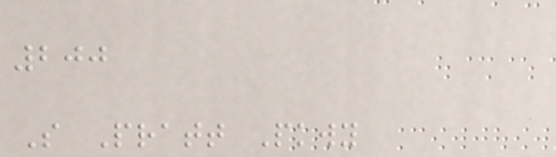200
S Pratt Pkwy
